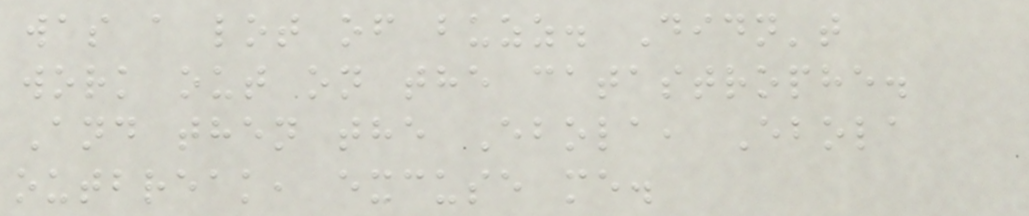was a lot of buzz. Didn't
work out on the catastrophe.
And then the Ebola, Ebola
outbreak, excuse me.
